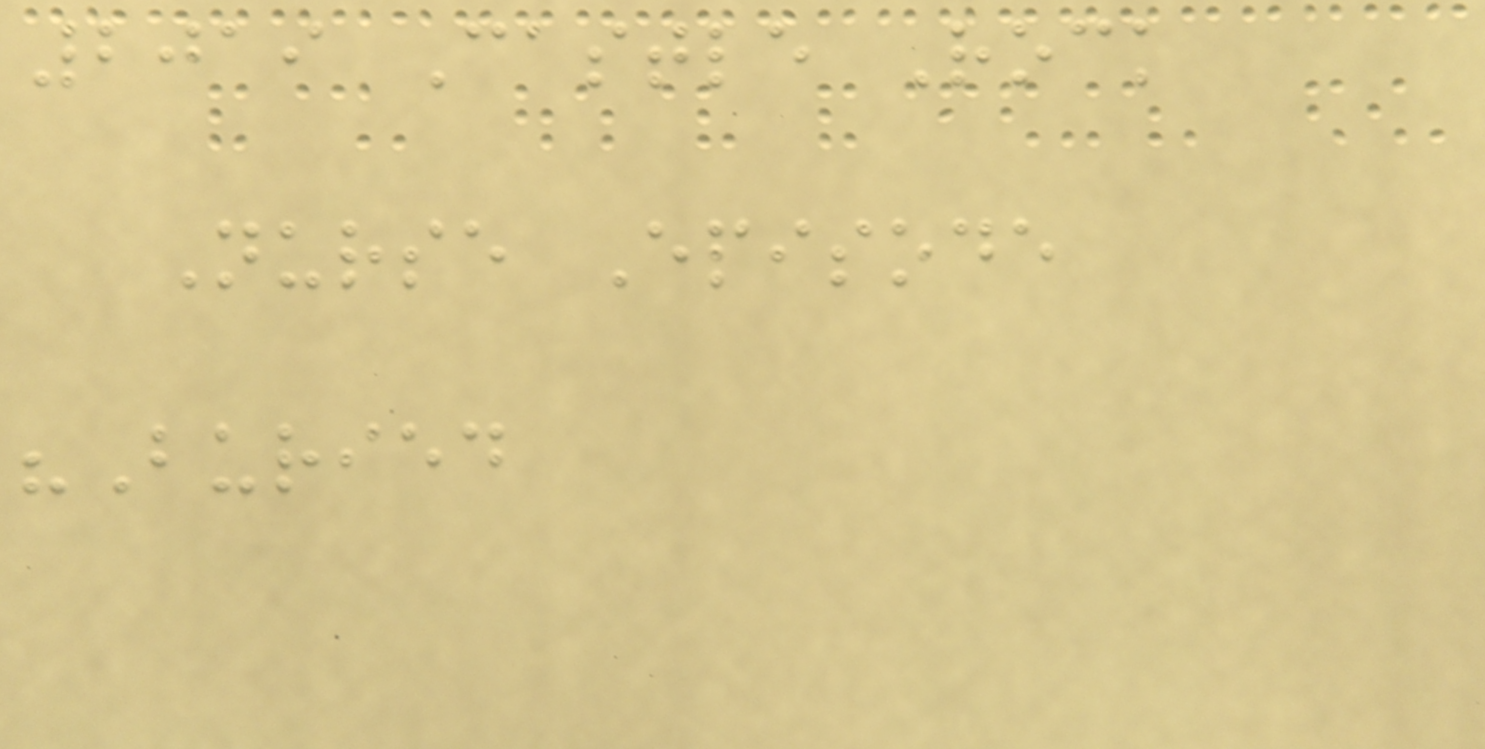2019 Castle Rock
Nurse Episode
"Buried
